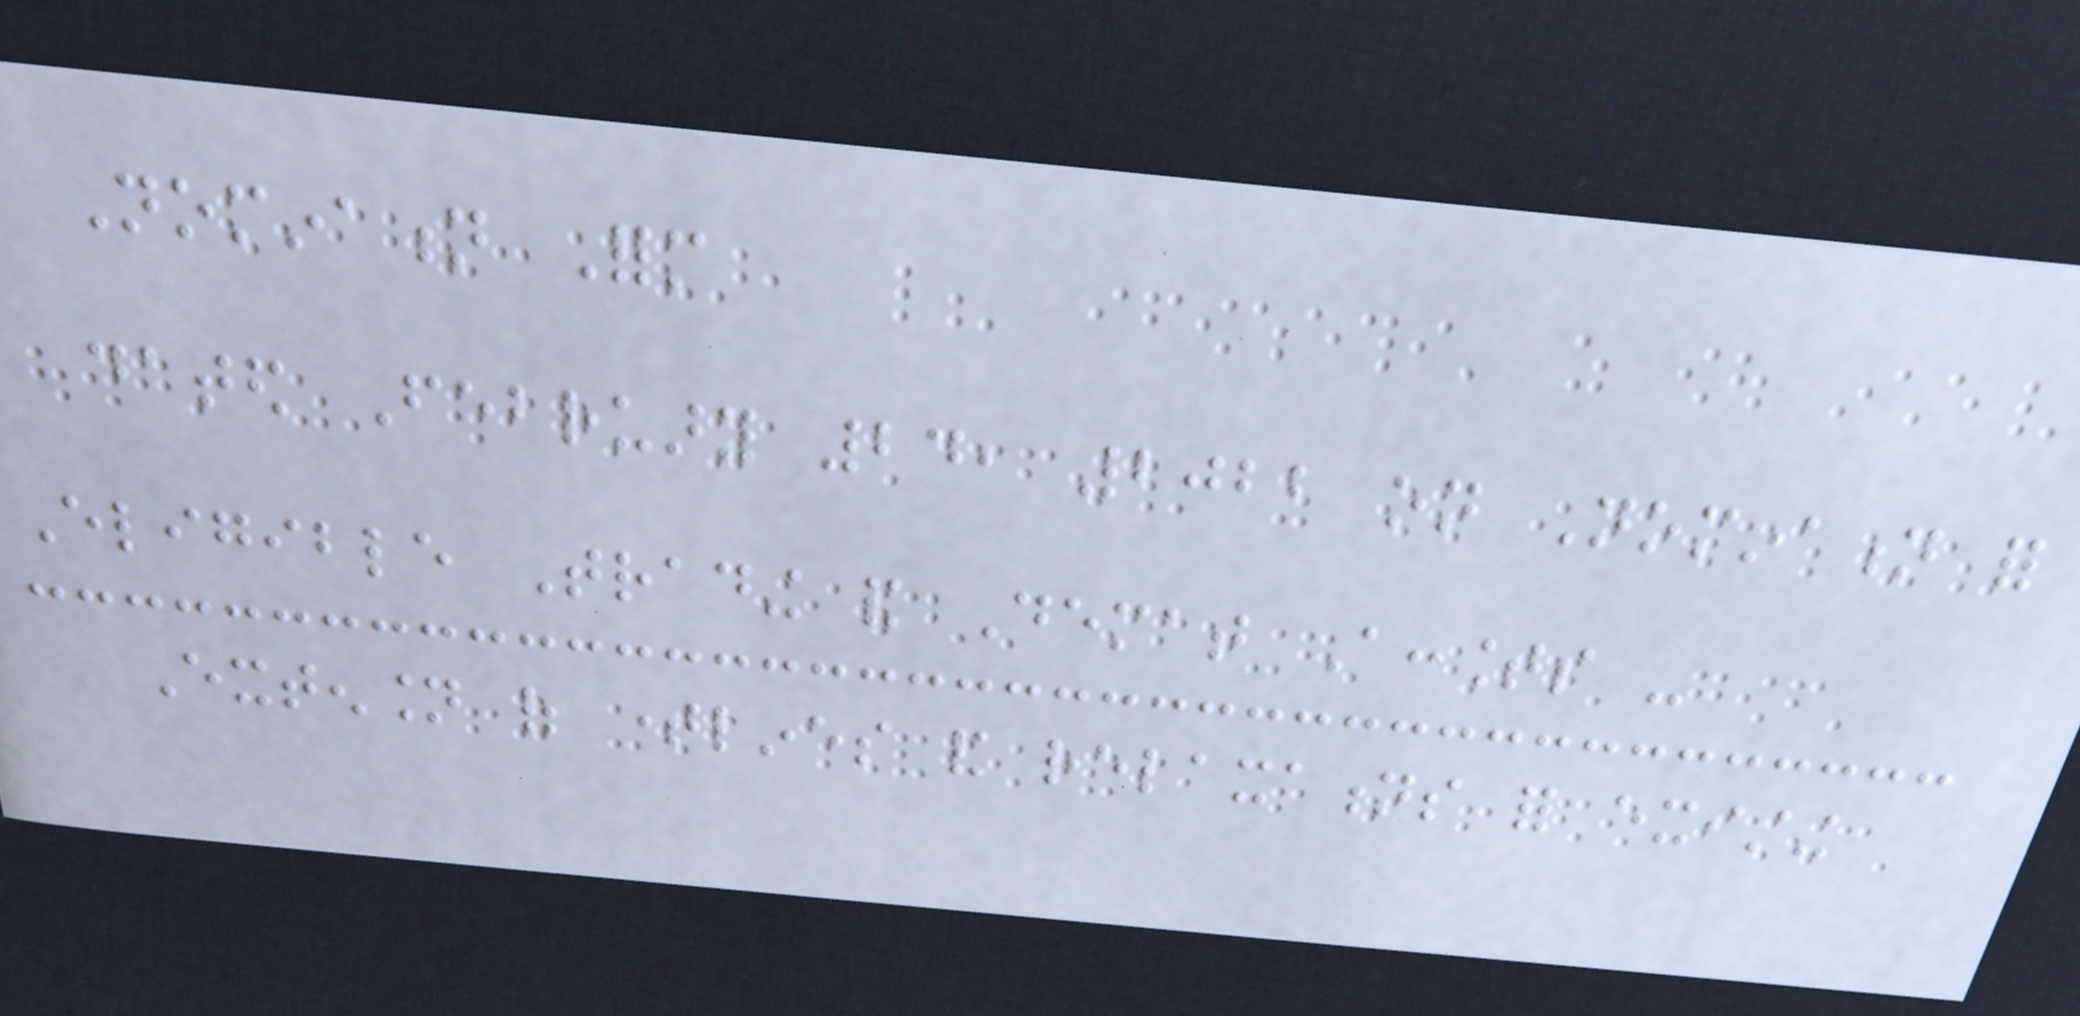Nomination Form
dated February 24, 2022 on Nomination for
Eligible Trading and Demat Accounts -
Extension of timelines and relaxations for existing
